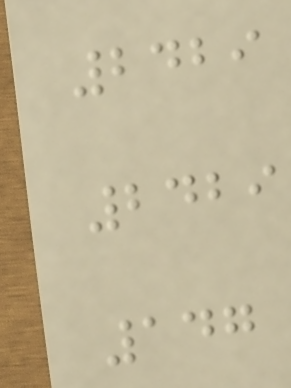2429
2429
147
